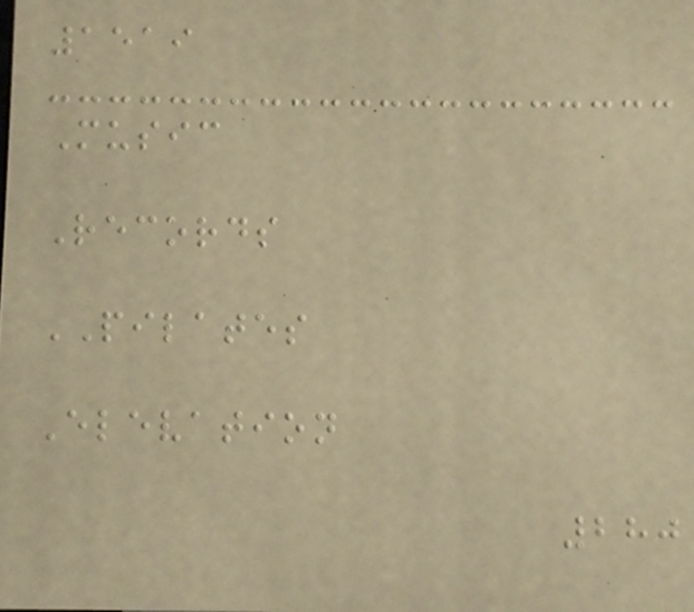1519
Music
Records
PILATES
Elevation
280
